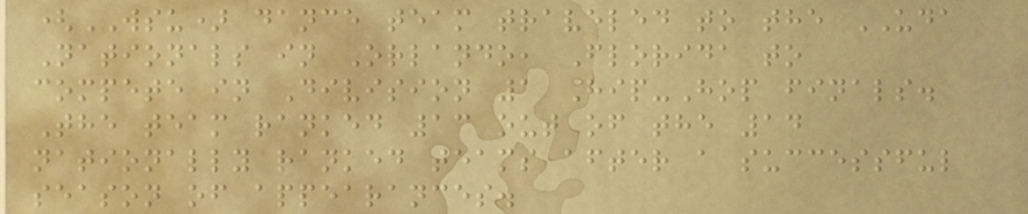(WSU) dance team traveled to the UDA
Nationals in Orlando, Florida to
compete in Division 1 Hip-Hop finals.
The team ranked 13 out of the 14
nationally ranked teams after a successful
season of appearances.
